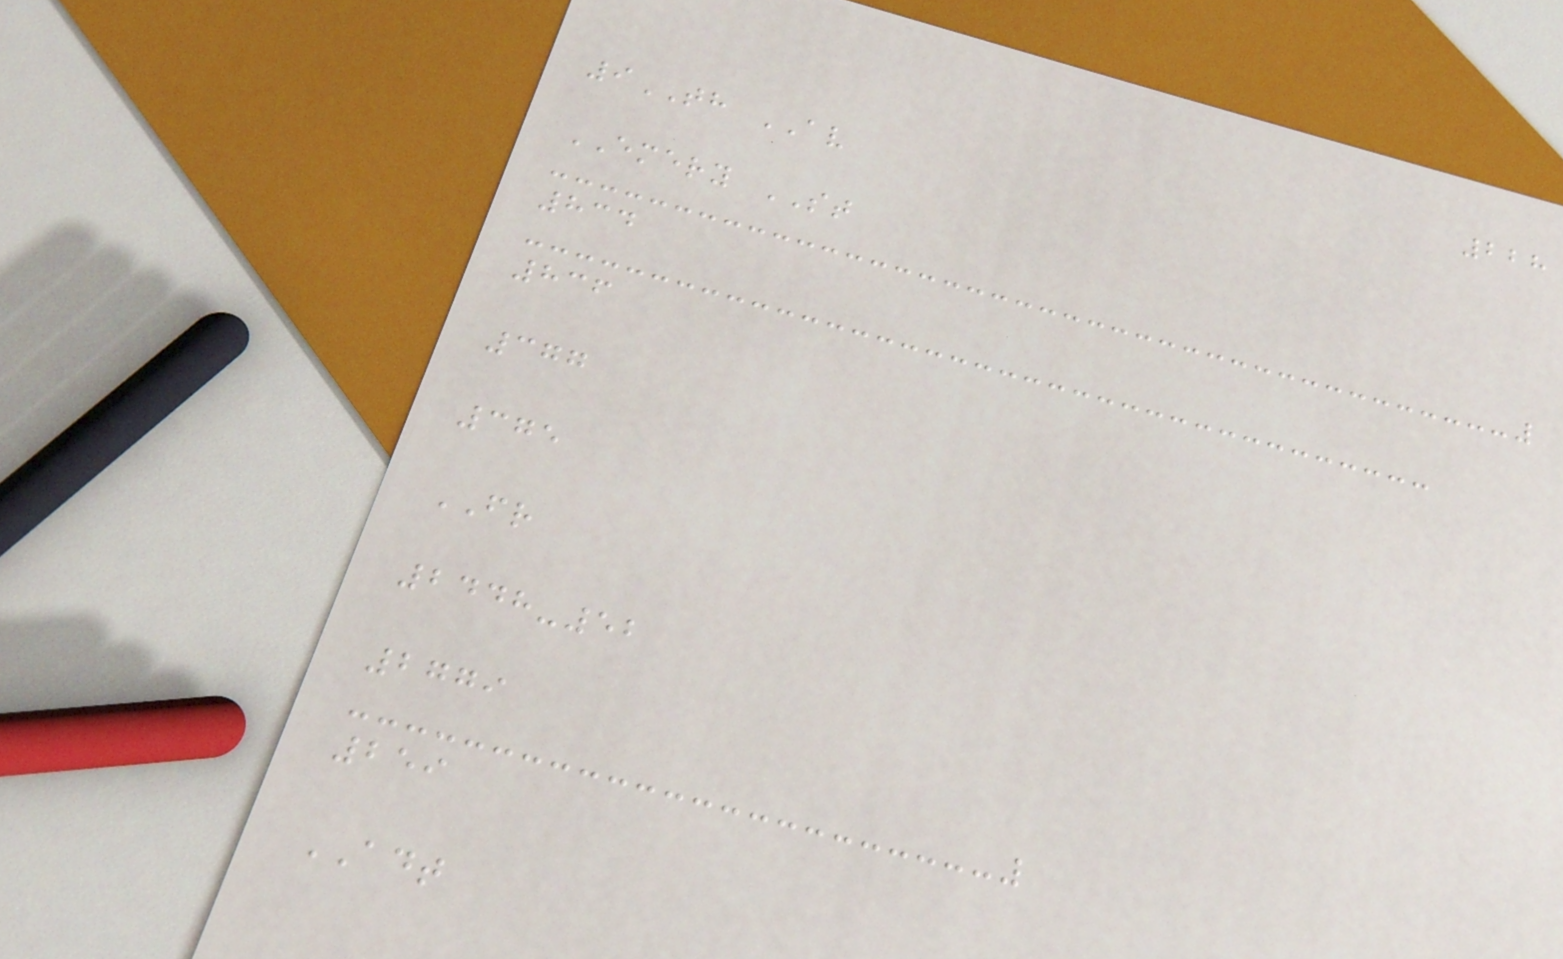228
9TH AV
EMERY ST
834
836
377
375
FR
2448-52
2779
259
ADT
